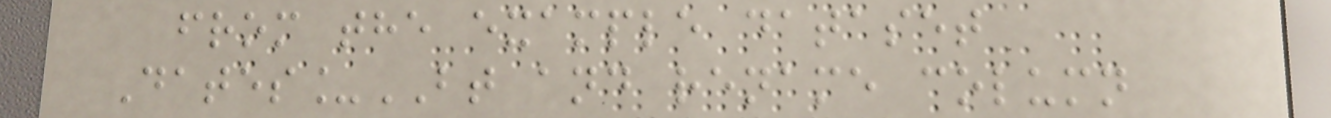from the example dataset
Dates_BT and rename column
